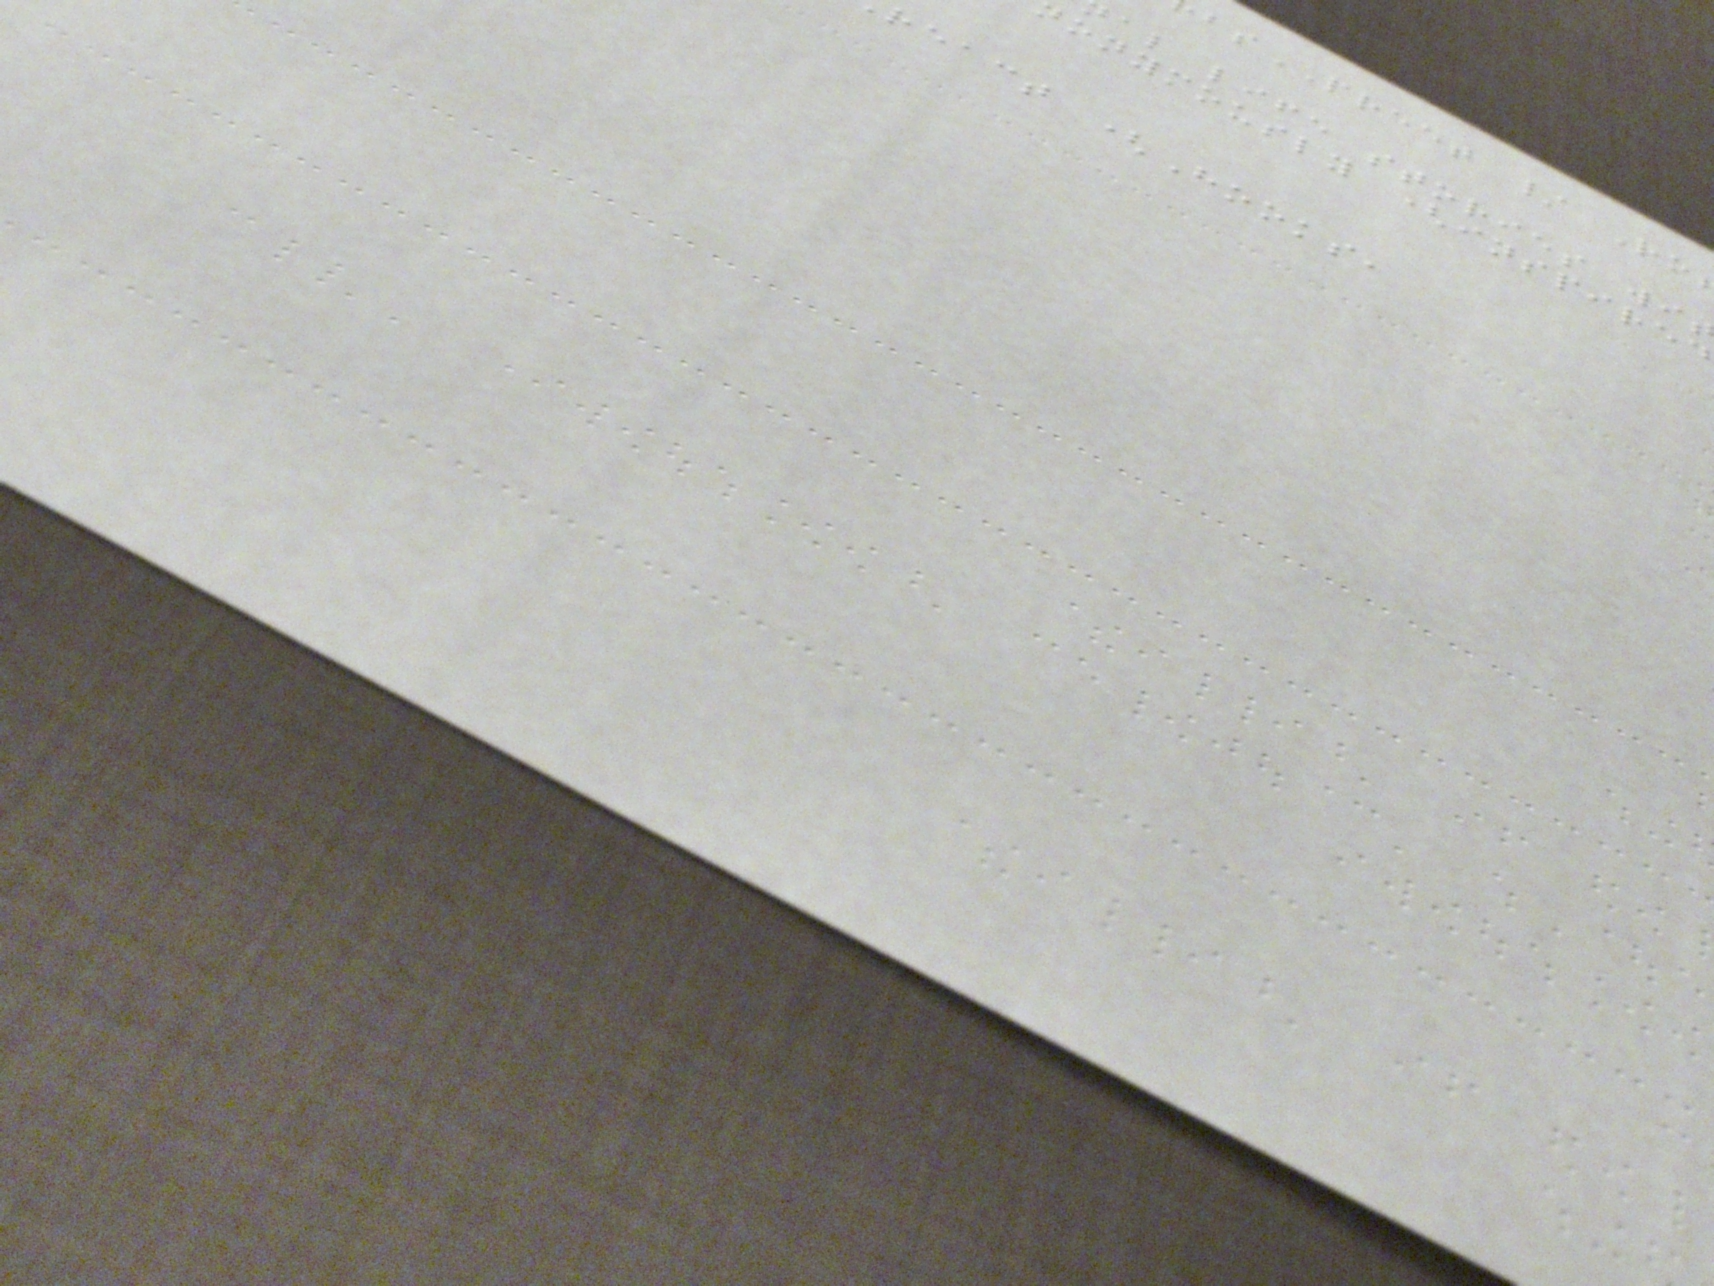bsPREET / Ro
al life stories wi
onymously (inspired
react (Hooks,
